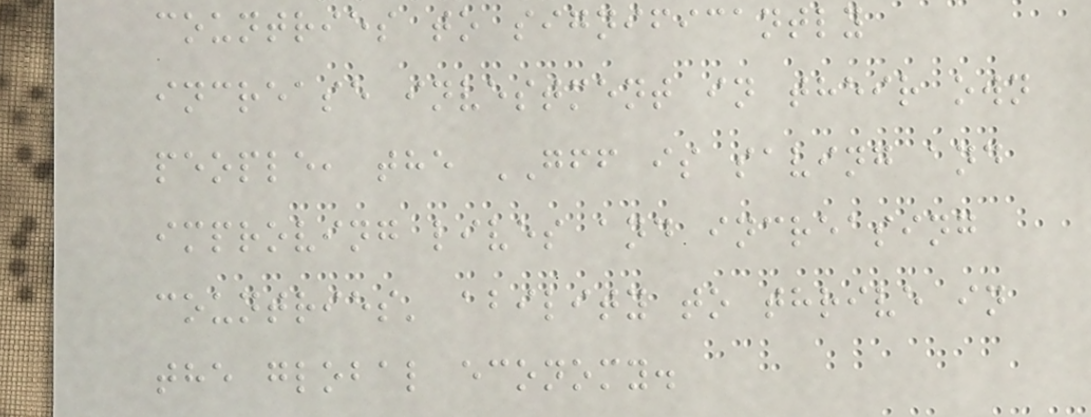countries to significantly
increase investment in their own
people, the GFF is saving and
improving lives and increasing
countries' ability to thrive in
the global economy.
